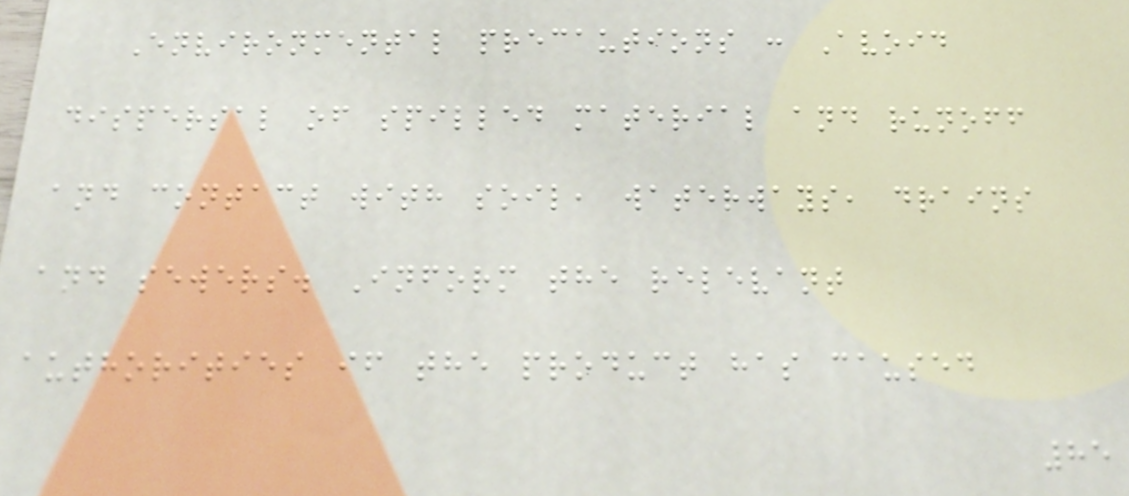Environmental precautions : Avoid
dispersal of spilled material and runoff
and contact with soil, waterways, drains
and sewers. Inform the relevant
authorities if the product has caused
85
